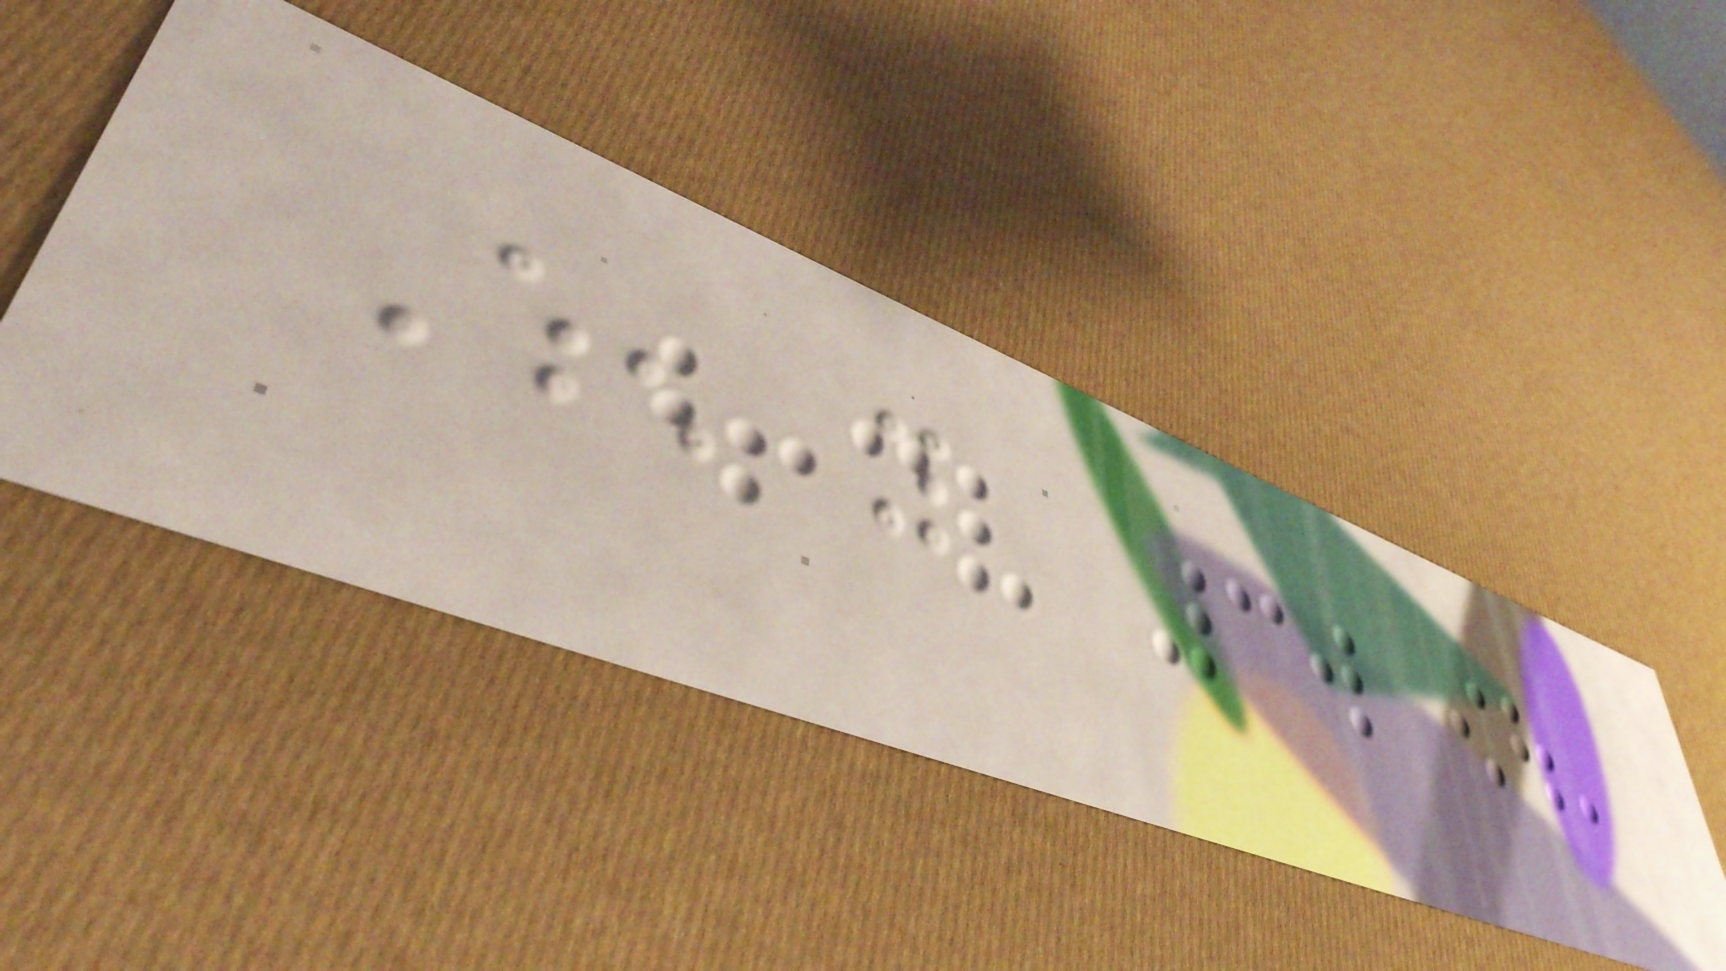When you
